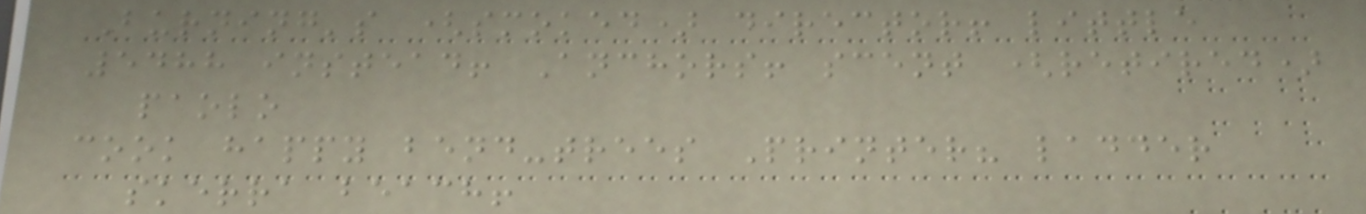Burning's (smoked) director! little
5488 instead! Anchors! scent (retired)
paolo
cook happy bend-trees Printer? ladder
skerra beach!
